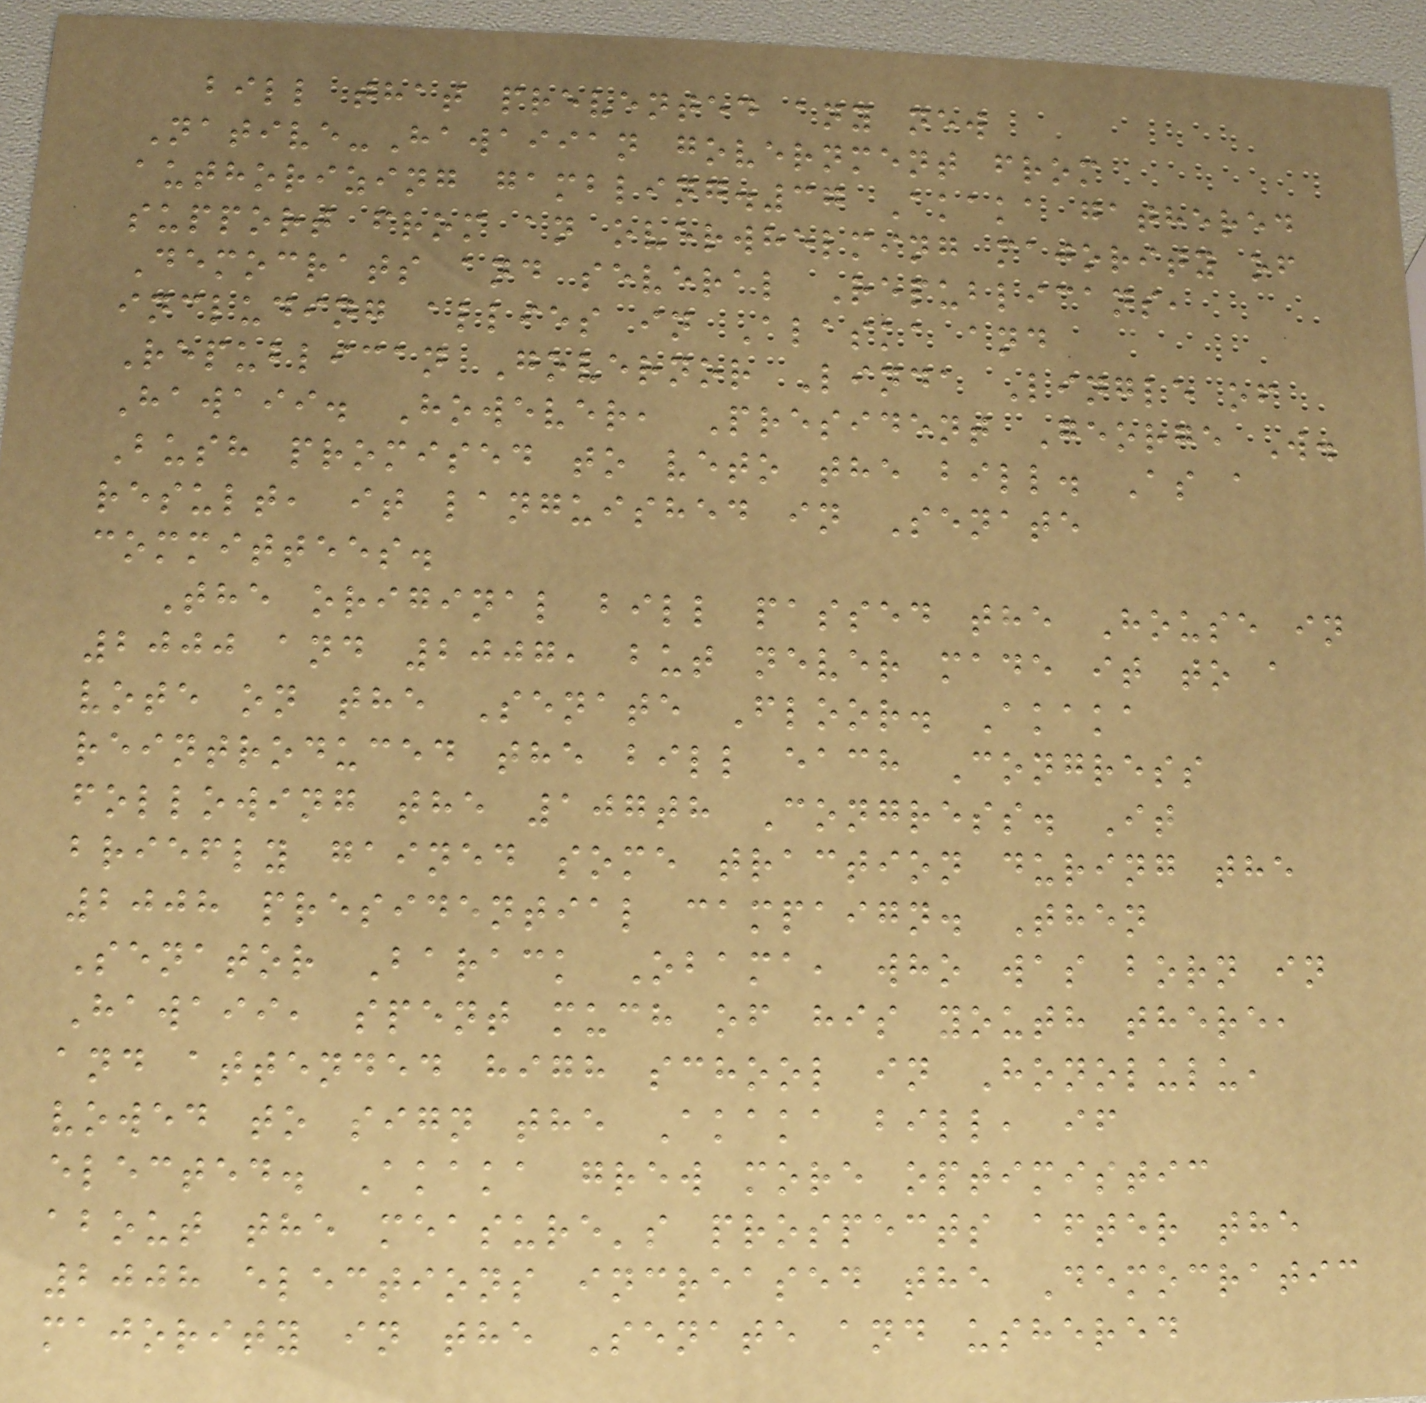bill that prevented any new
Native-Hawaiian government from
authorizing gambling.37 Akaka gathered
support from an overwhelming majority of
Democrats and several Republicans,
including allies in Alaska and
Republican Governor Linda Lingle of
Hawaii. However, President George W.
Bush promised to veto the bill. As a
result, it languished in Senate
committees.
The original bill passed the House in
2000 and 2007, but never made it to a
vote on the Senate Floor. Akaka
reintroduced the bill each Congress
following the 107th Congress. It
briefly gained some traction during the
2008 presidential campaign. Then
Senator Barack Obama, who was born in
Hawaii, spent much of his youth there,
and attended high school in Honolulu,
vowed to sign the Akaka bill, if
elected. Akaka grew more optimistic
about the measure's prospects after the
2008 elections increased the Democratic
majority in the Senate and ushered
